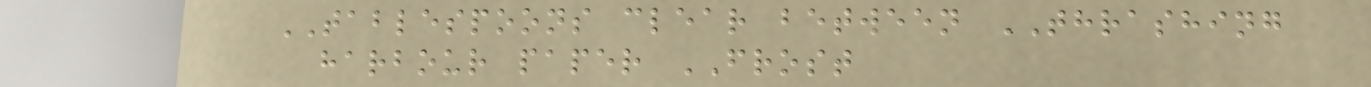TABLESPOONS clear between THRASHING
harbour paper FROST
